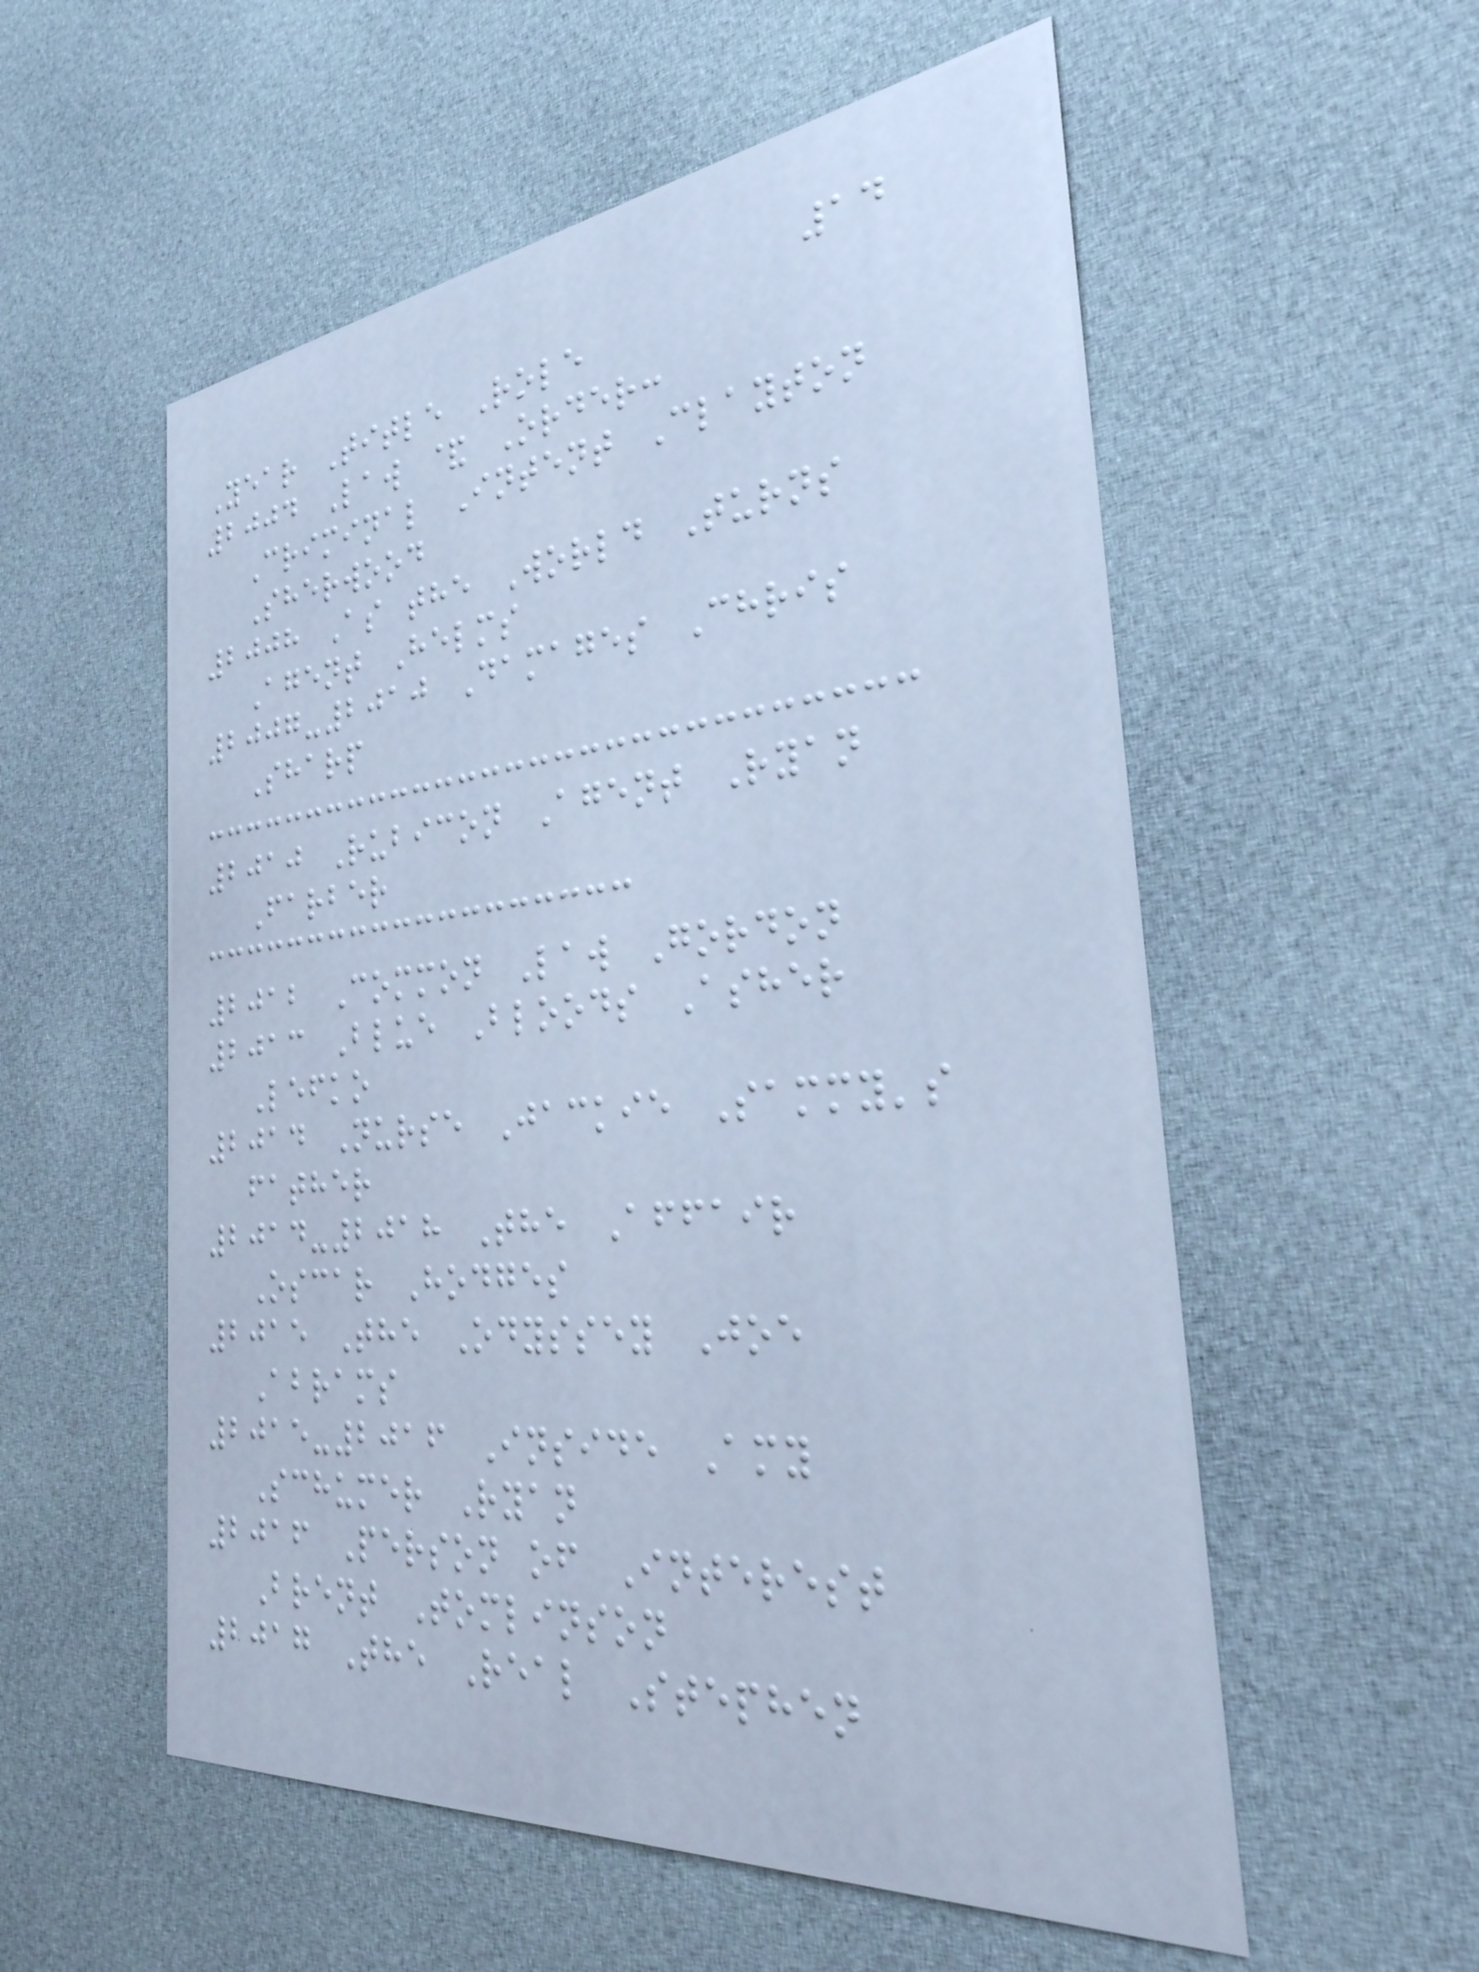14
Year Title Role
2004 Law & Order:
Criminal Intent Clayton
Sherwood
2008 As the World Turns
Agent Helms
2007-2010 Damages Chris
Sharp
2010 Rubicon Agent Ryan
Farber
2012 Common Law Gordon
2013 Blue Bloods Asher
Lefko
2014 Nurse Jackie Sammy's
father
2014-2018 The Affair
Oscar Hodges
2015 The Odyssey Joe
Abrams
2015-2016 Inside Amy
Schumer Ryan
2016 Person of Interest
Brent Tomlinson
2017 The Real Stephen
